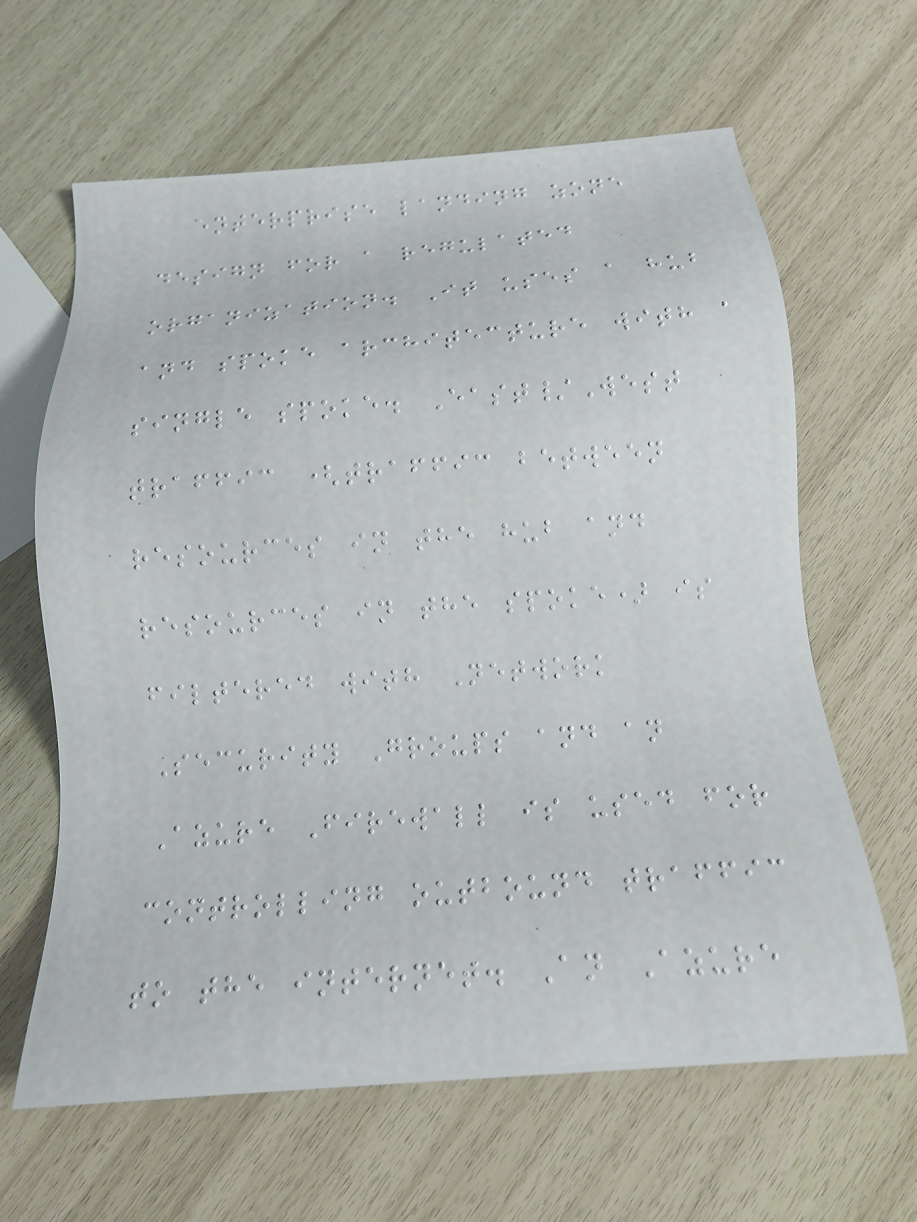enterprise landing zone
design for a regulated
organization. It uses a hub
and spoke architecture with a
single spoke. East/West
traffic (traffic between
resources in the hub and
resources in the spoke) is
filtered with Network
Security Groups and an
Azure Firewall is used for
controlling outbound traffic
to the internet. An Azure
